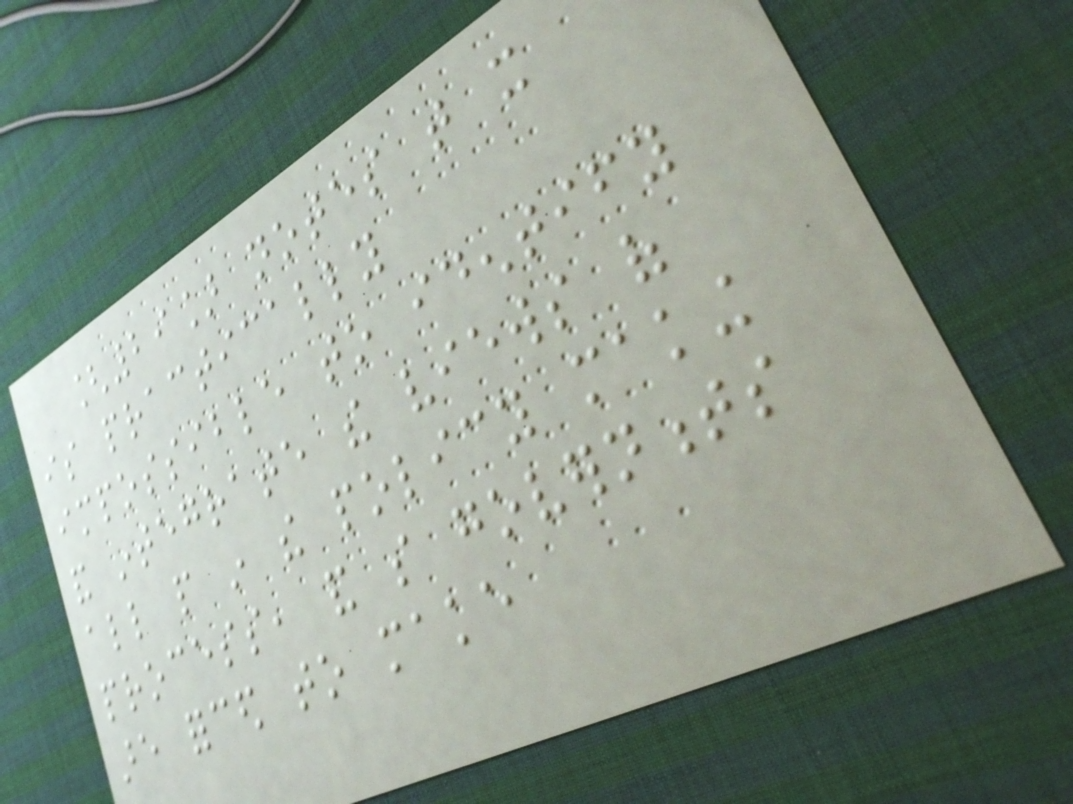[29] notes that it
is practically
impossible to identify
and integrate the views of
all people in the policy making
process, and so governments
are forced to make
